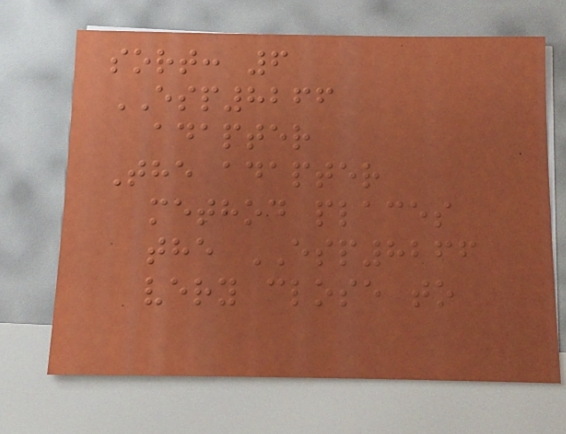sort: 6
ESP8266
adapter
The adapter
method places
the ESP8266
very close to
